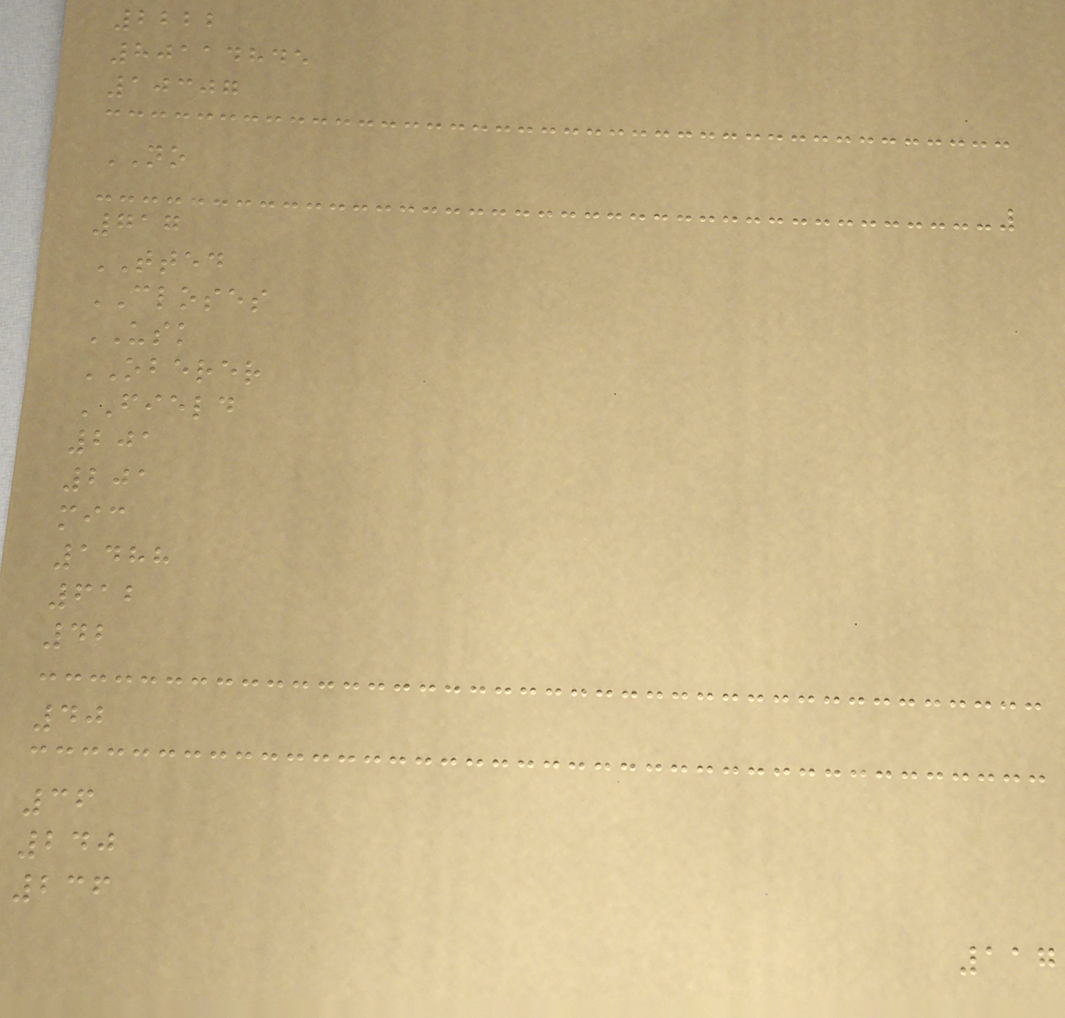2222
80114845
10307
NO
717
TTED
CLOSES
USK
OBERER
FIELD
201
201
mic
1488
612
42
40
36
240
236
117
